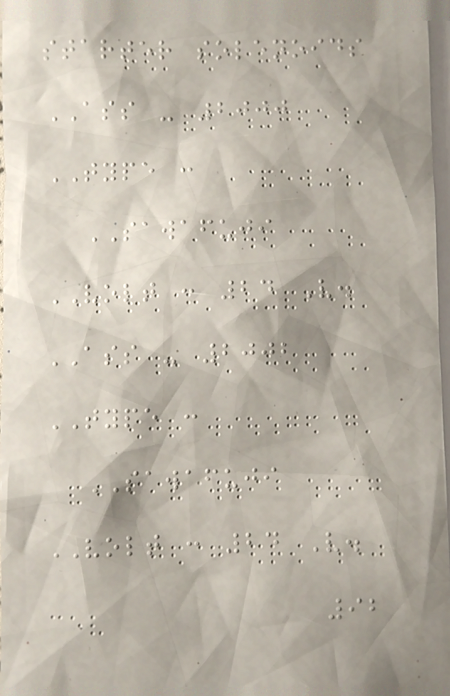starter solenoids
ASS - 2000
TYPE :
SAWAFUJI
VOLT : 24 V.
ASS - 2002
TYPE :
SAWAFUJI
VOLT : 24 V.
92
